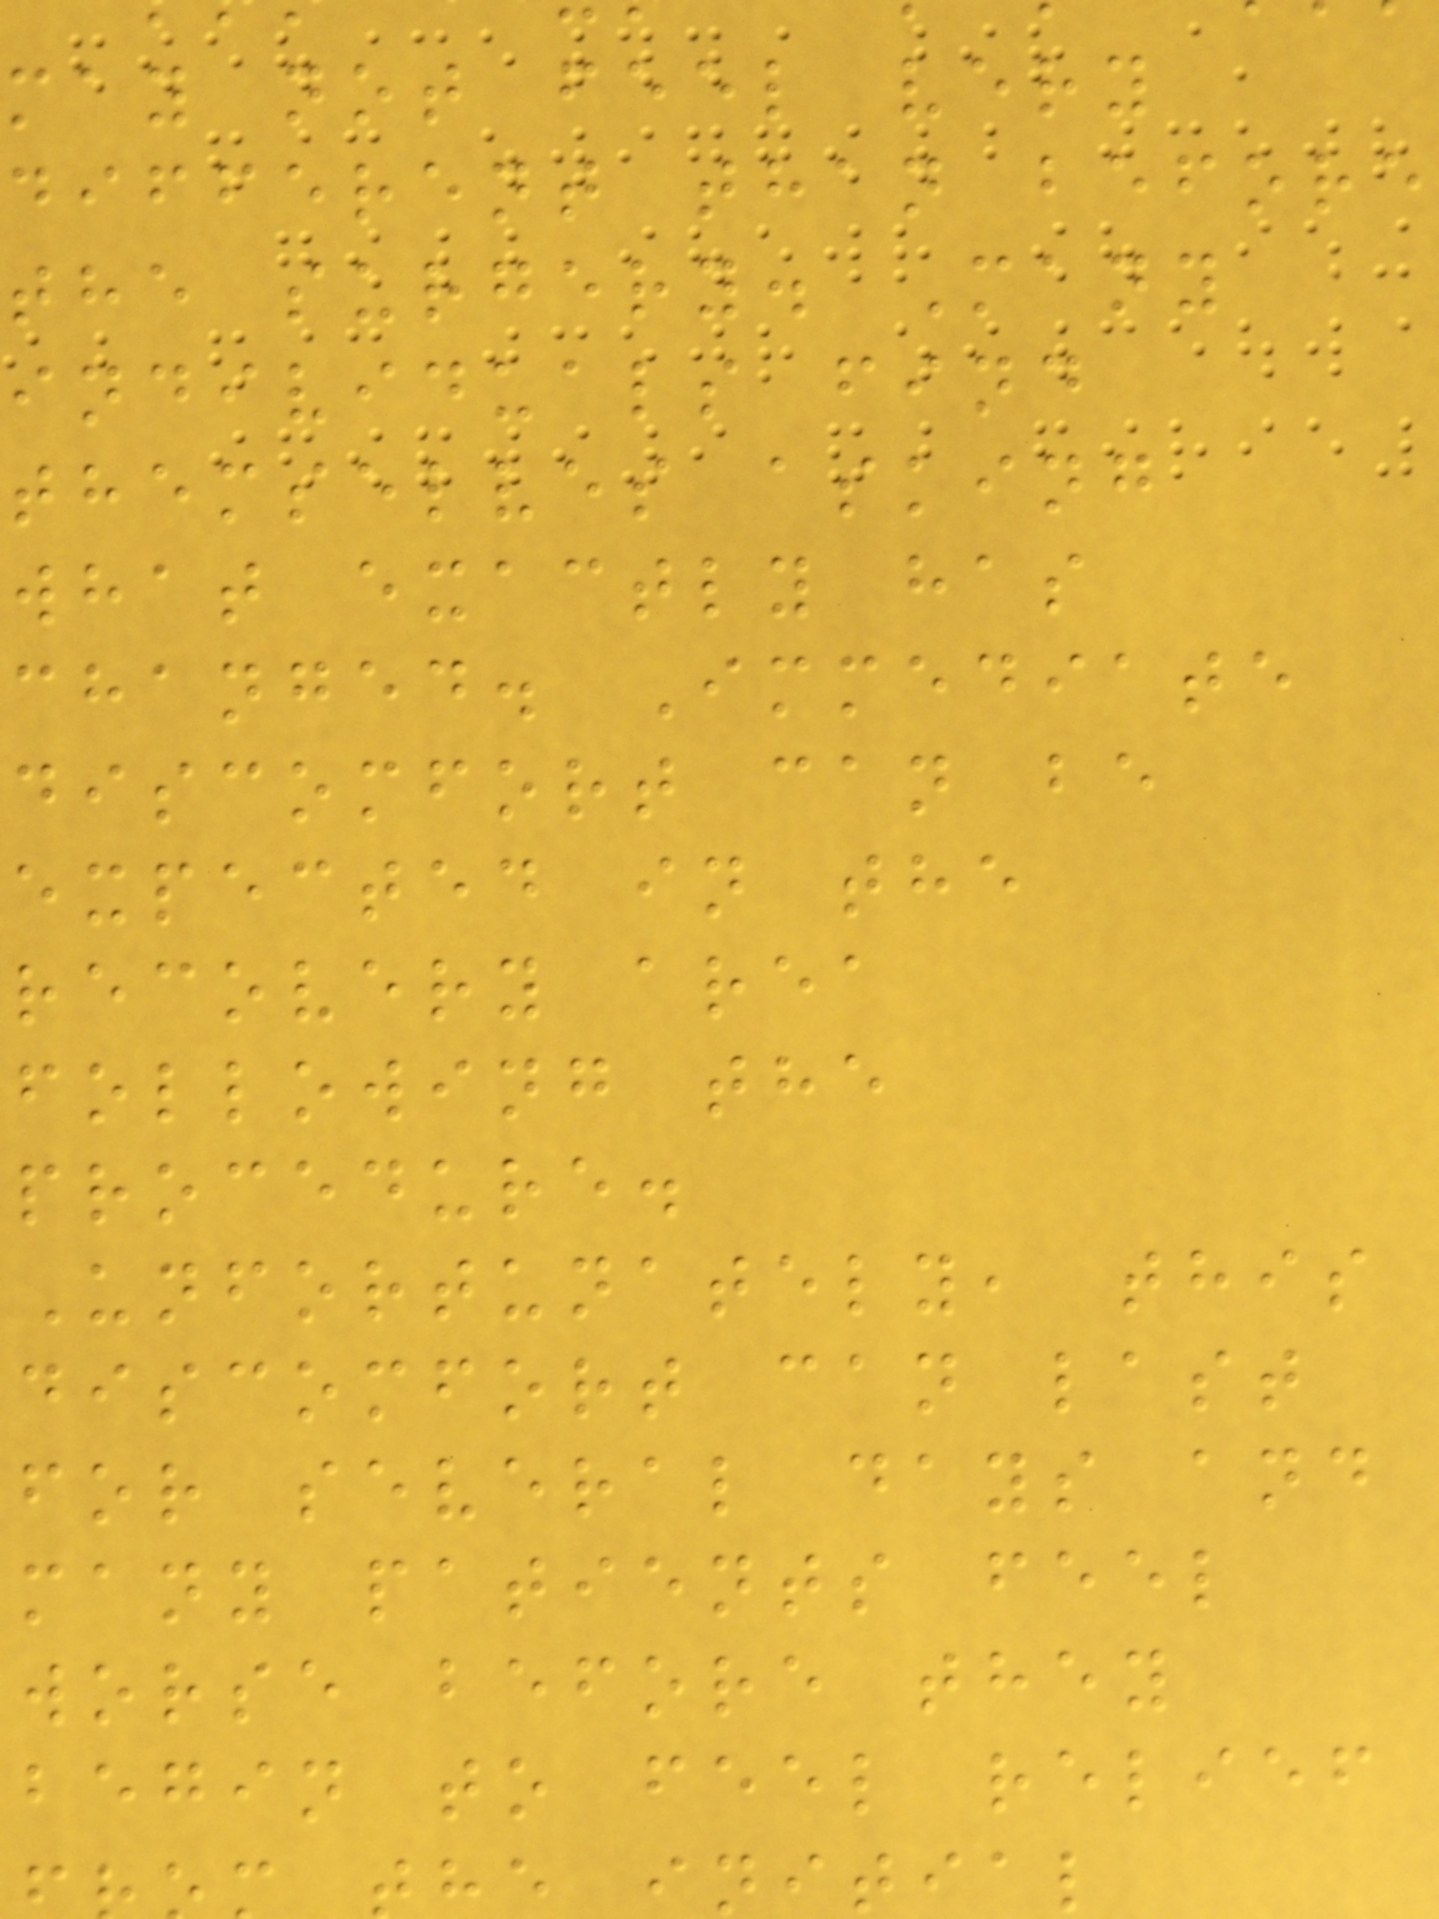may not feel very
different than before
the surgery. Many
individuals find
themselves asking
what exactly has
changed. Immediate
discomfort can be
expected in the
recovery area
following the
procedure.
Unfortunately, this
discomfort can last
for several days and
many patients feel
worse before they
begin to feel relief
nitial
